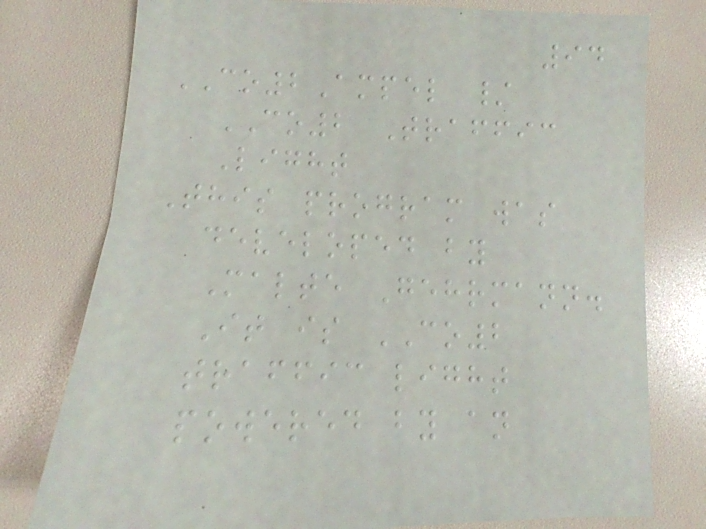94
CO2Ampel /
CO2 Traffic
Light
This program was
developed by
Malte Gehrmann.
It is CO2
traffic light
powered by an
